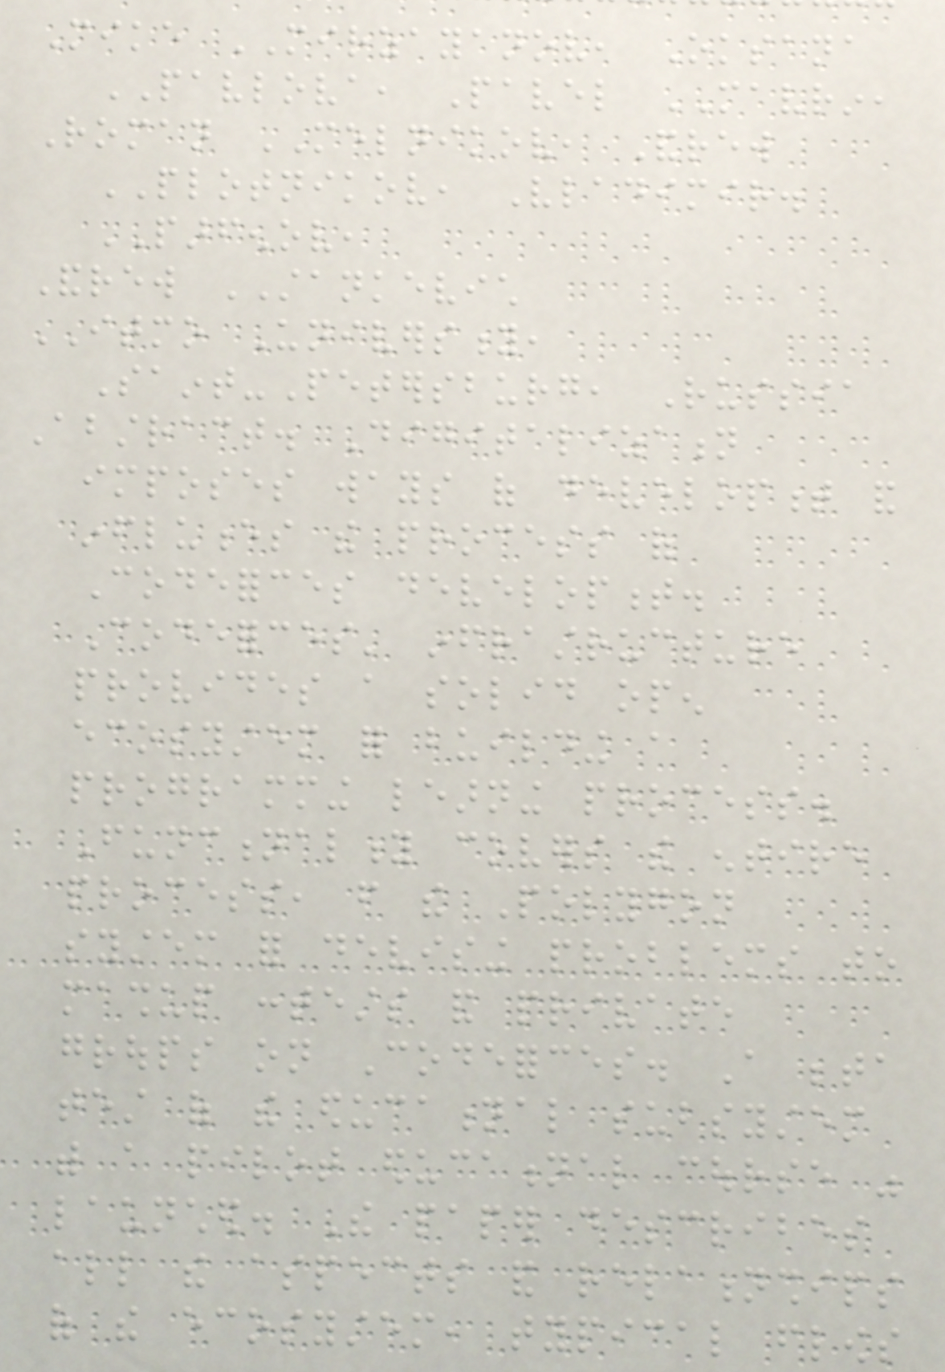Mike MIRZAYANOV, Oksana
PAVLOVA, Pavel MAVRIN,
Roman MELNIKOV, Andrew
PLOTNIKOV, Vladimir.
PARFENOV,
Andrew STANKEVICH
ITMO University,
Saint-Petersburg, Russia
Abstract. Digitalization
imposes ways of development and
influences the process of
Codeforces development.
Codeforces' infrastructure
provides a solid open
ecosystem for building a
programming learning process.
Functionality covers the entire
process, from the Polygon
system for devising problems to
mashup contests and private
groups on Codeforces. A beta
test of the educational subsystem
with a pilot educational course was
launched. The paper describes
all the aspects and relationships
of the ecosystem, typical flows
